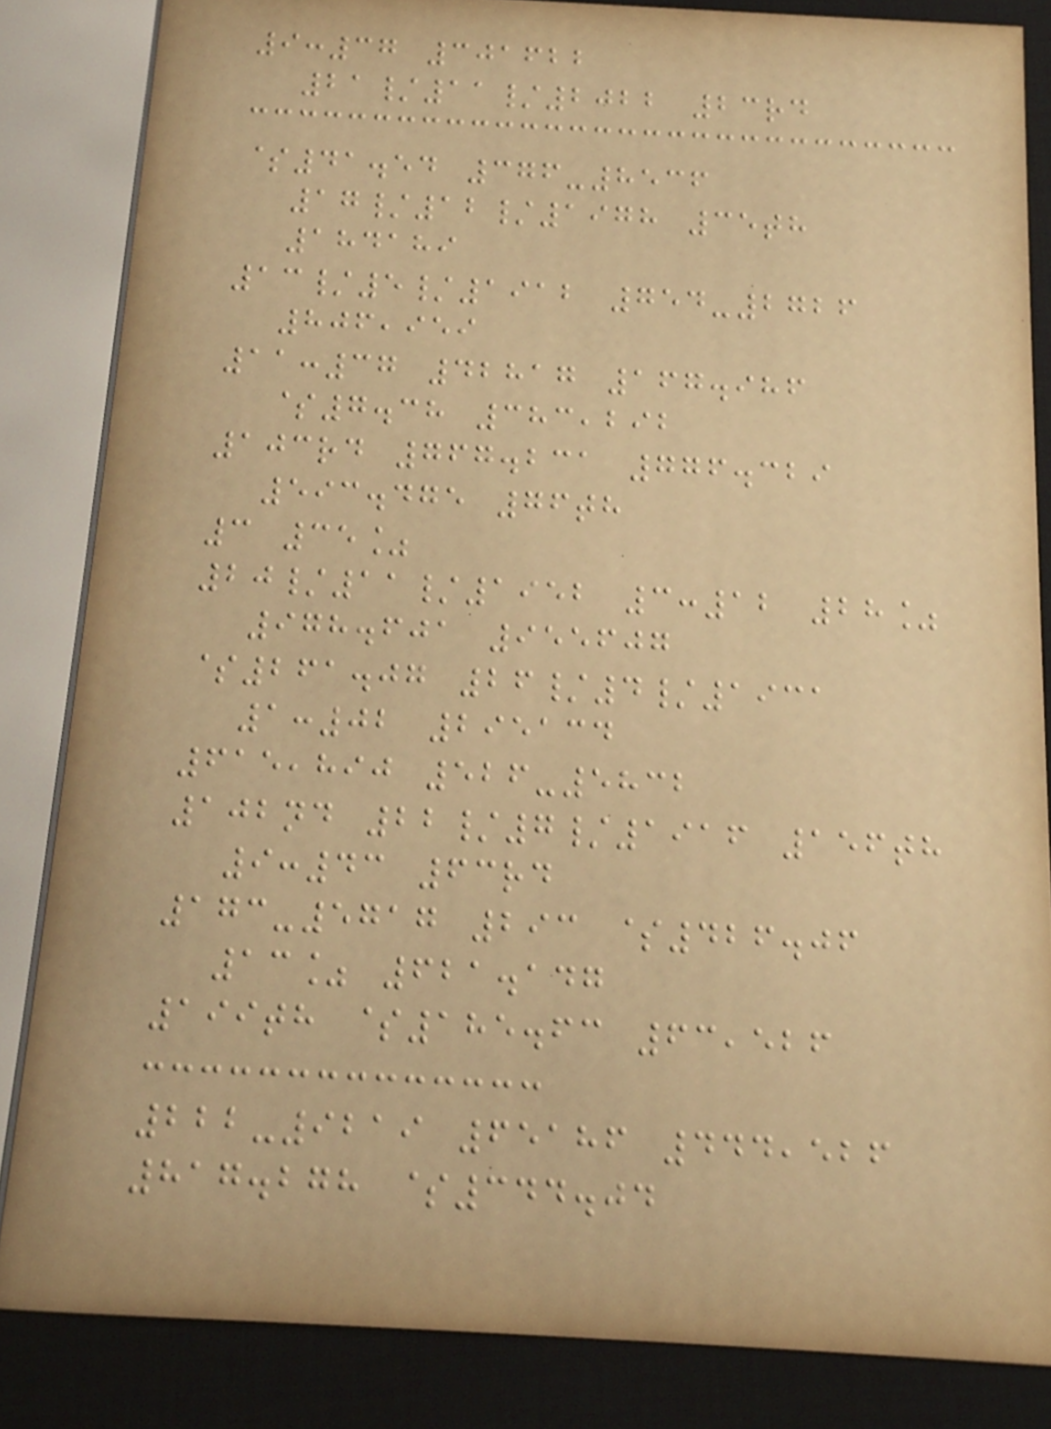9:37 301622
21/11/2022 23rd
$41.54 376-8536
17/12/1978 35th
184189
13/5/1912 754-2726
806,959
11:37 42817 167.986
$7.38 383,292
103rd 767.231 776.329
593.475 76th
3 35%
20/11/1952 3:12 28%
978.601 955607
$261.07 26/4/1931
1:02 295134
615,890 526-5832
102nd 22/7/1916 156th
9:43 63rd
173-5717 293 $426.06
13% 621.147
199th $185.63 63,526
222-9219 65186 444,526
817.278 $344.04
